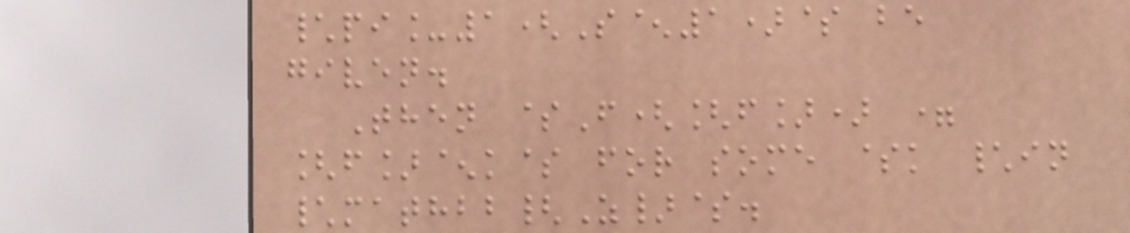\pi_1(S^1)$ be
given.
Then $F([f]) =
[f]^k$ for some $k \in
\mathbb{Z}$.
